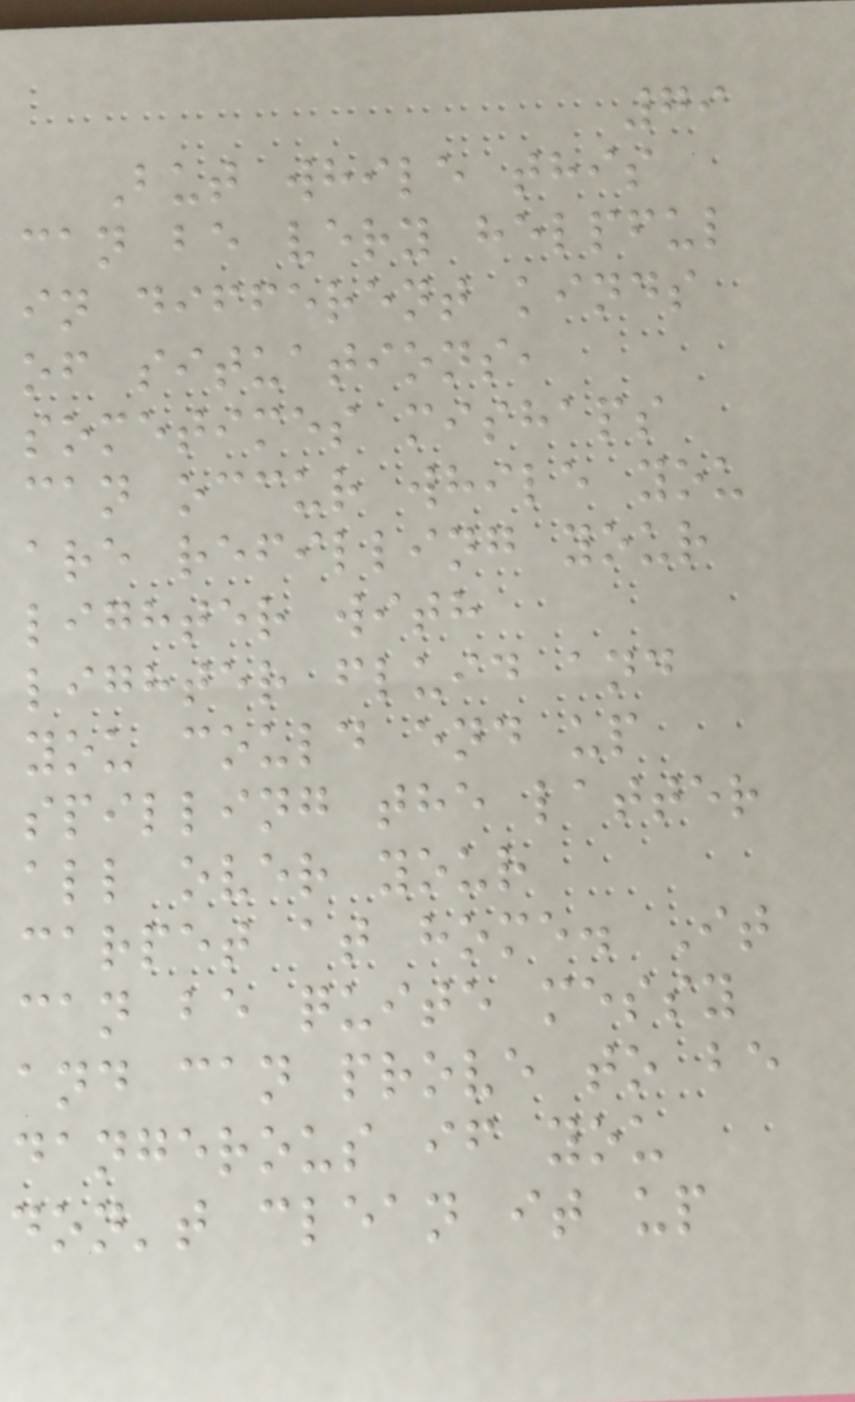79
But while this
can be very helpful
in different kinds
of situations,
sometimes mishaps
can occur while you
are refilling your
lighter with
lighter fluid and
you could end up
spilling the latter
all over your
carpet at home. It
can be quite messy
and can prove to be
dangerous if you
don't clean it up
